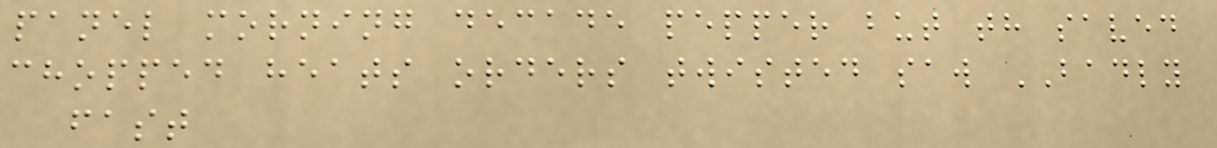panel morning decade pepper but th saved
chopped heats orders twisted saw BADLY
fast
